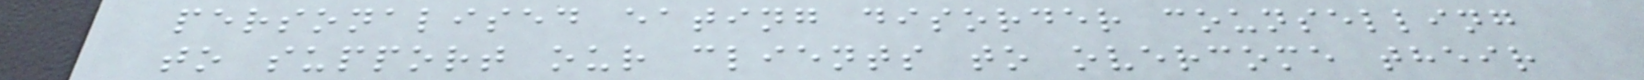personalised eating disorder counselling
to support our clients to overcome their
